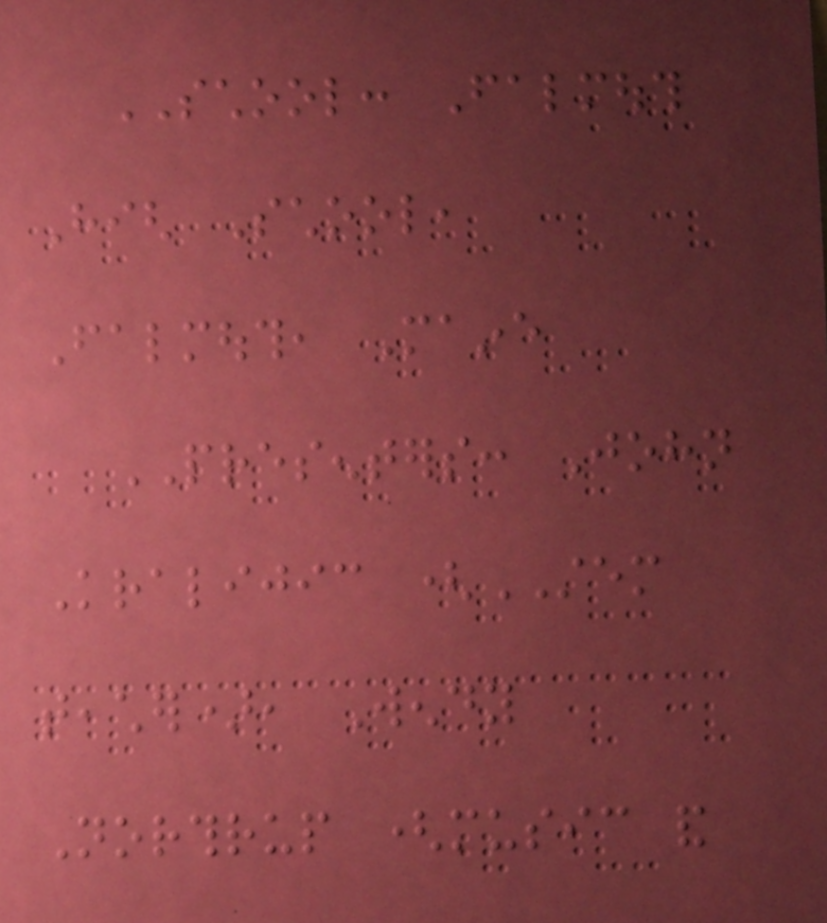SCHOOL: Falmouth
High School,
Falmouth, Maine
PRESENTERS: John
Kralijic (STEM
teacher), Wendy
Northrup (music and
